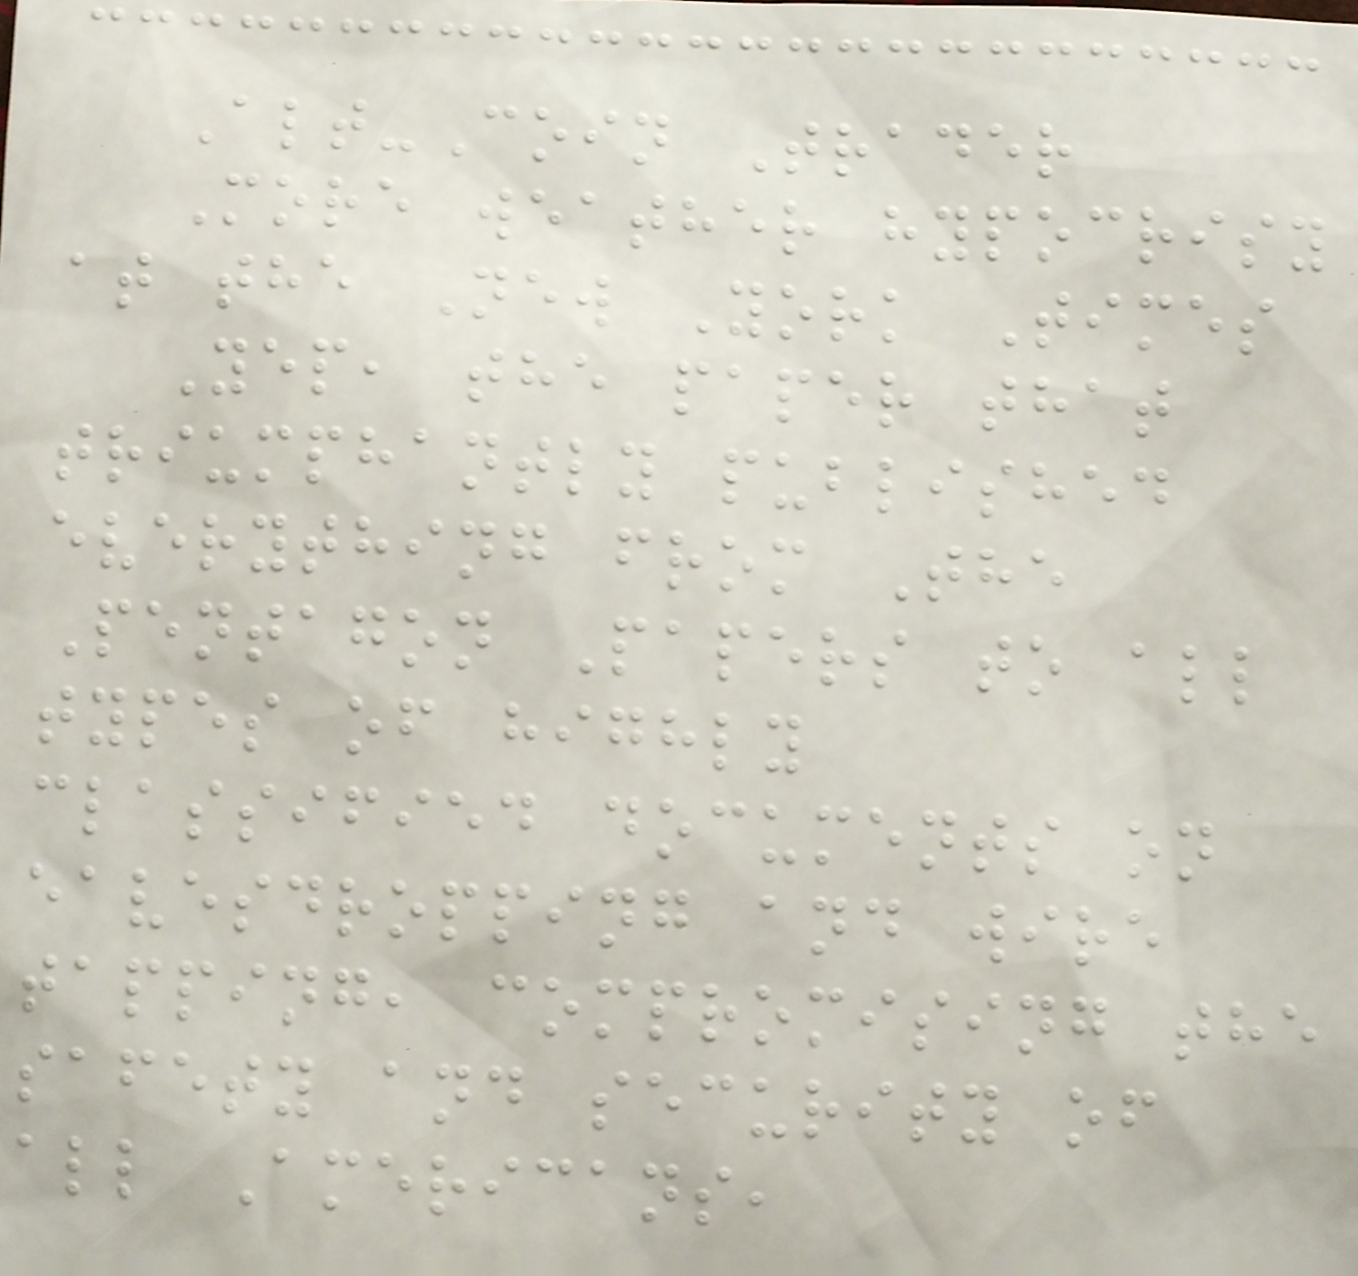Alt-Coin Trader
More weather hypocrisy
at the New York Times
Yep, the paper that
triumphantly published
everything from The
Pentagon Papers to all
types of highly
classified documents on
eavesdropping and wire
tapping, compromising the
safety and security of
all Americans,
